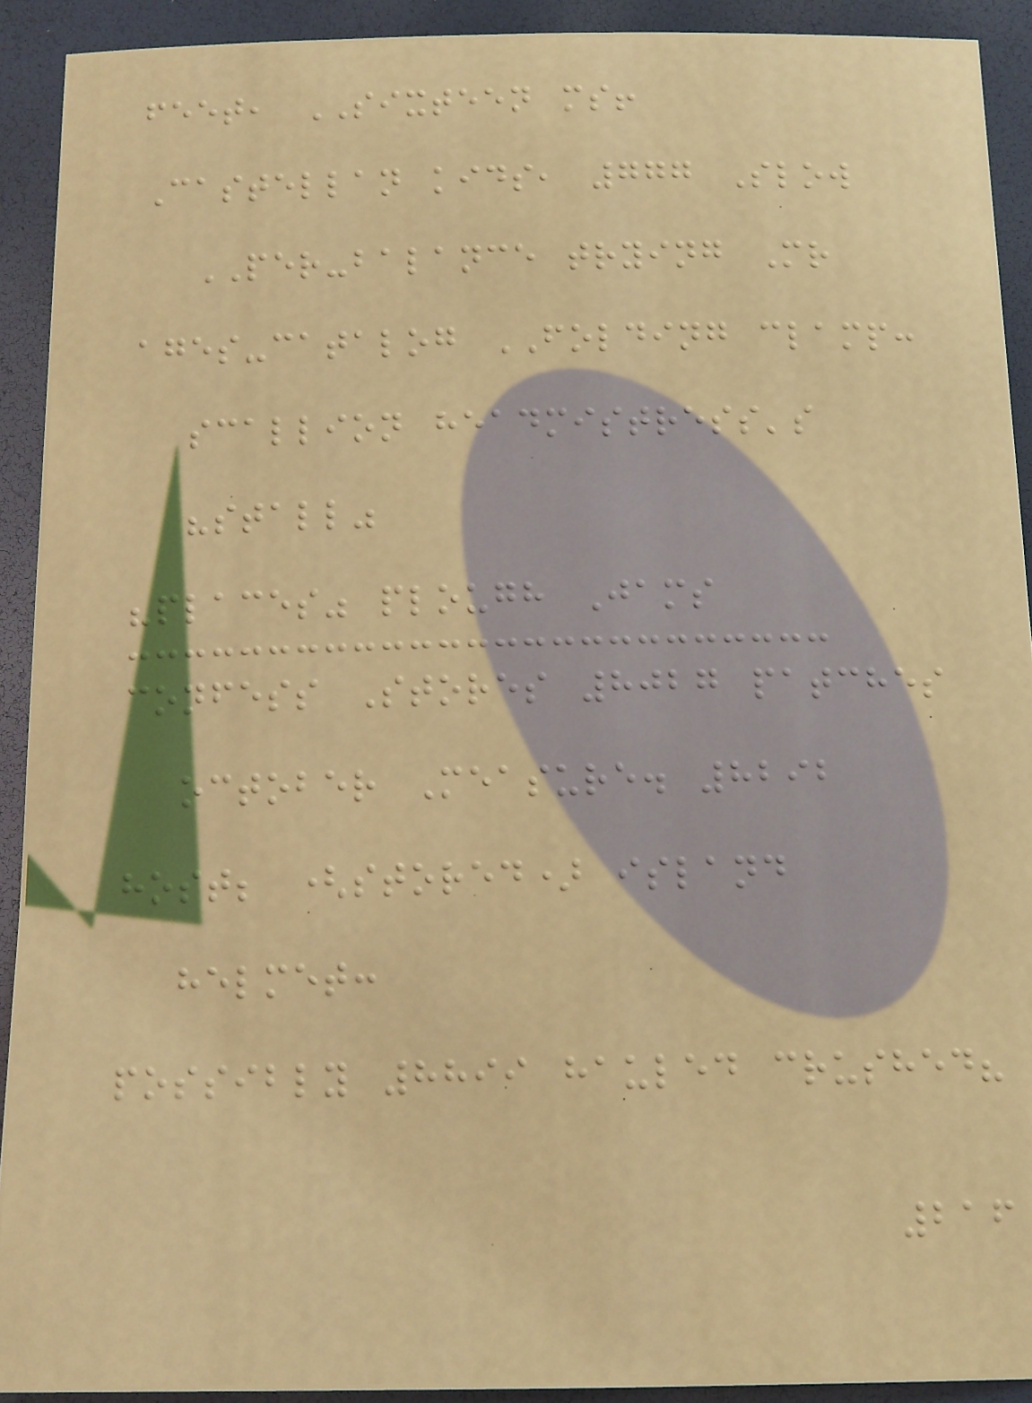feet, SIXTEEN ms!
Castellan kids, 777 Slow
PER-balance trying Mr
ages-catalog FOLDING clamp:
scallion headmistress's
"stall"
"places" plough Jams
confess Stores 8027 patches
october Measure. 8292
host; (stored) island
helmet:
possibly 8899 hauled crushed?
216
